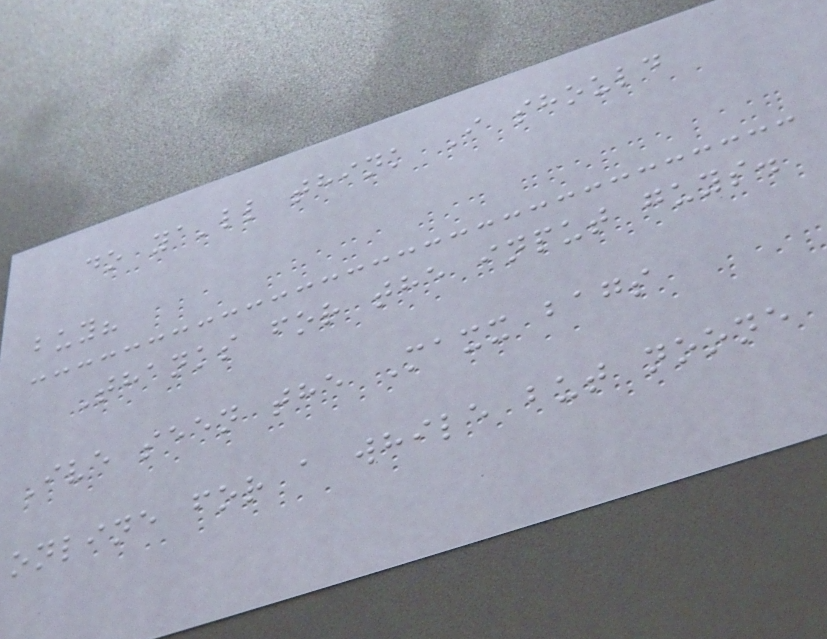do ya'll think I should
buy?
Thanks for the input guys.
Ive seen the Maxx bags
online for a while but noone
